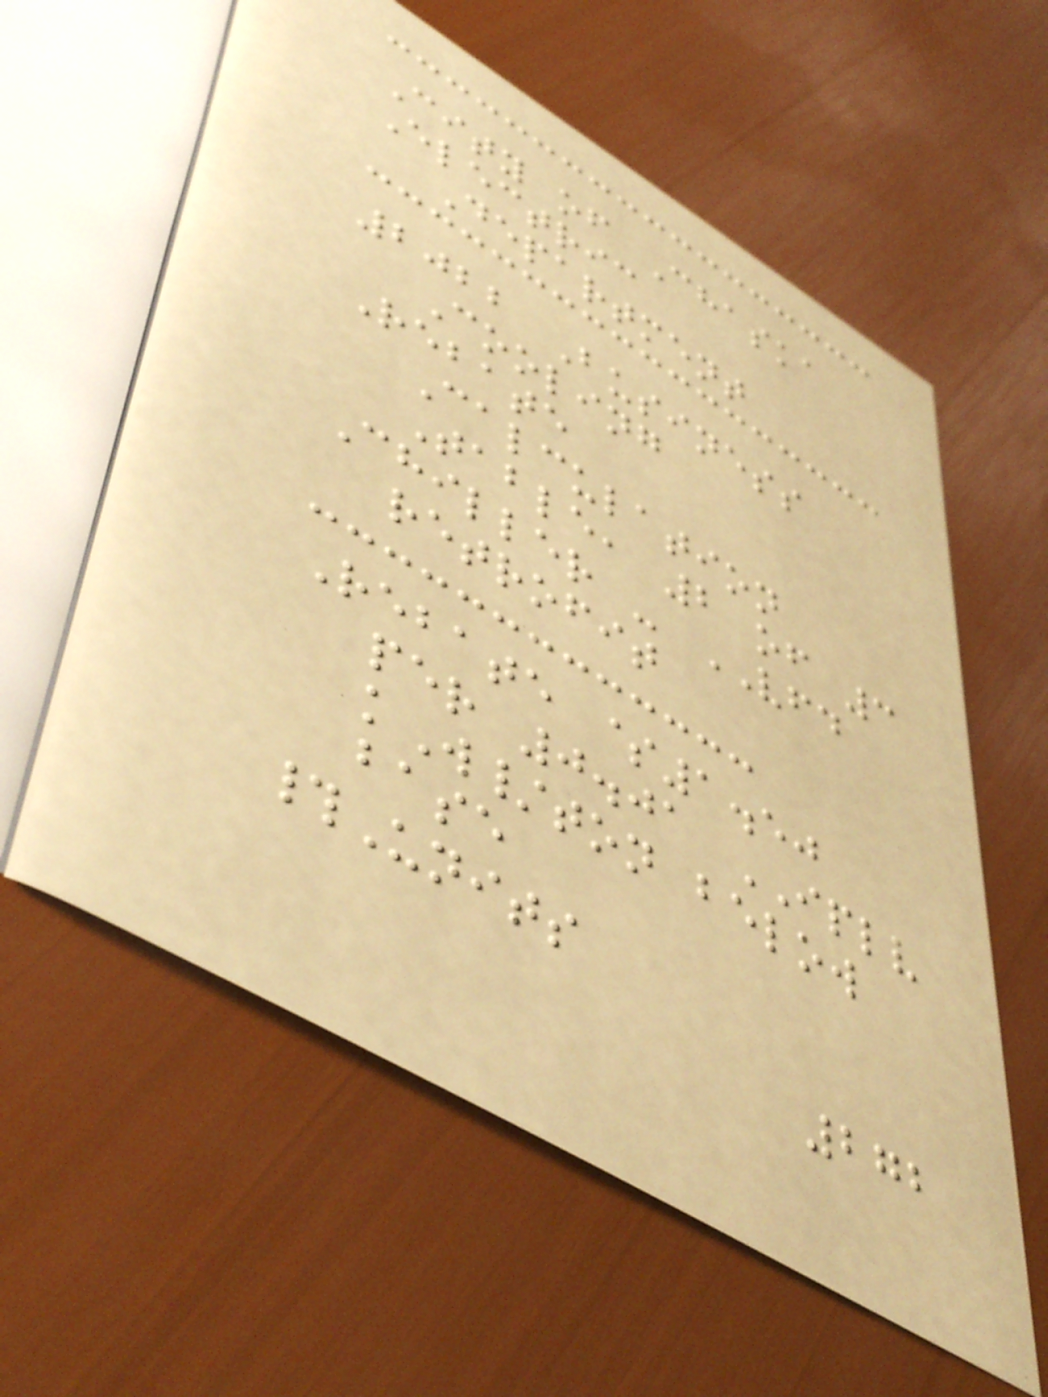City of Chaska
Electric
Department
2022 Business
Cooling
Rebate
Calculation
Table, 2 of 3
Chiller - VFD
retrofit
Rebate $1.50
per 0.01 IPLV
kW/ton below
base
#Units
272
